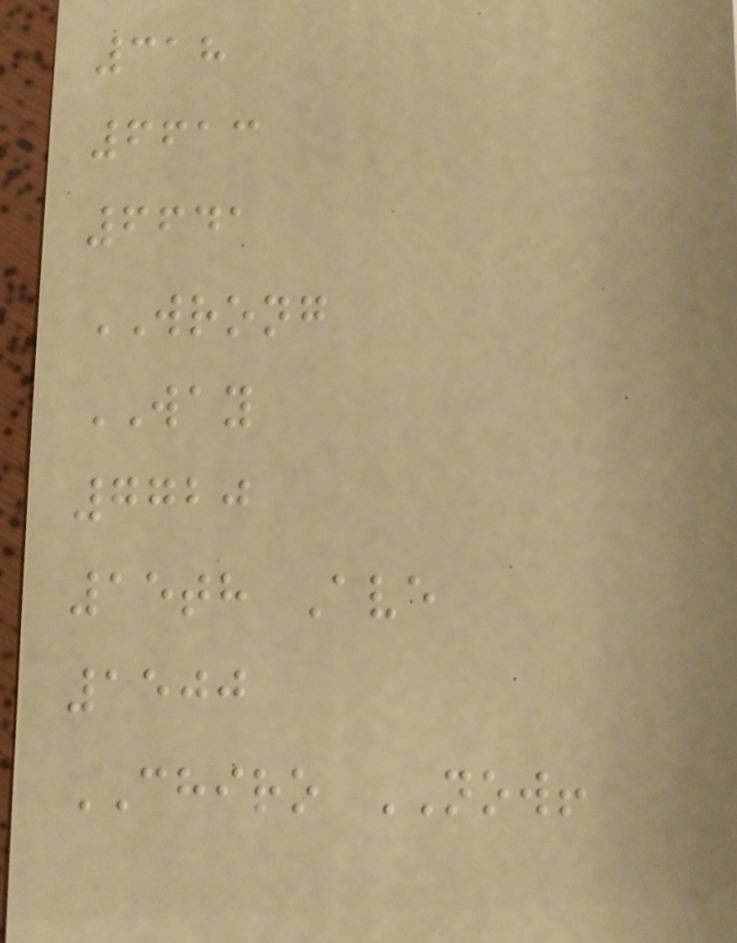318
6613
6641
WRONG
WAY
7720
15th Ave
1500
CHIRO NOW!
